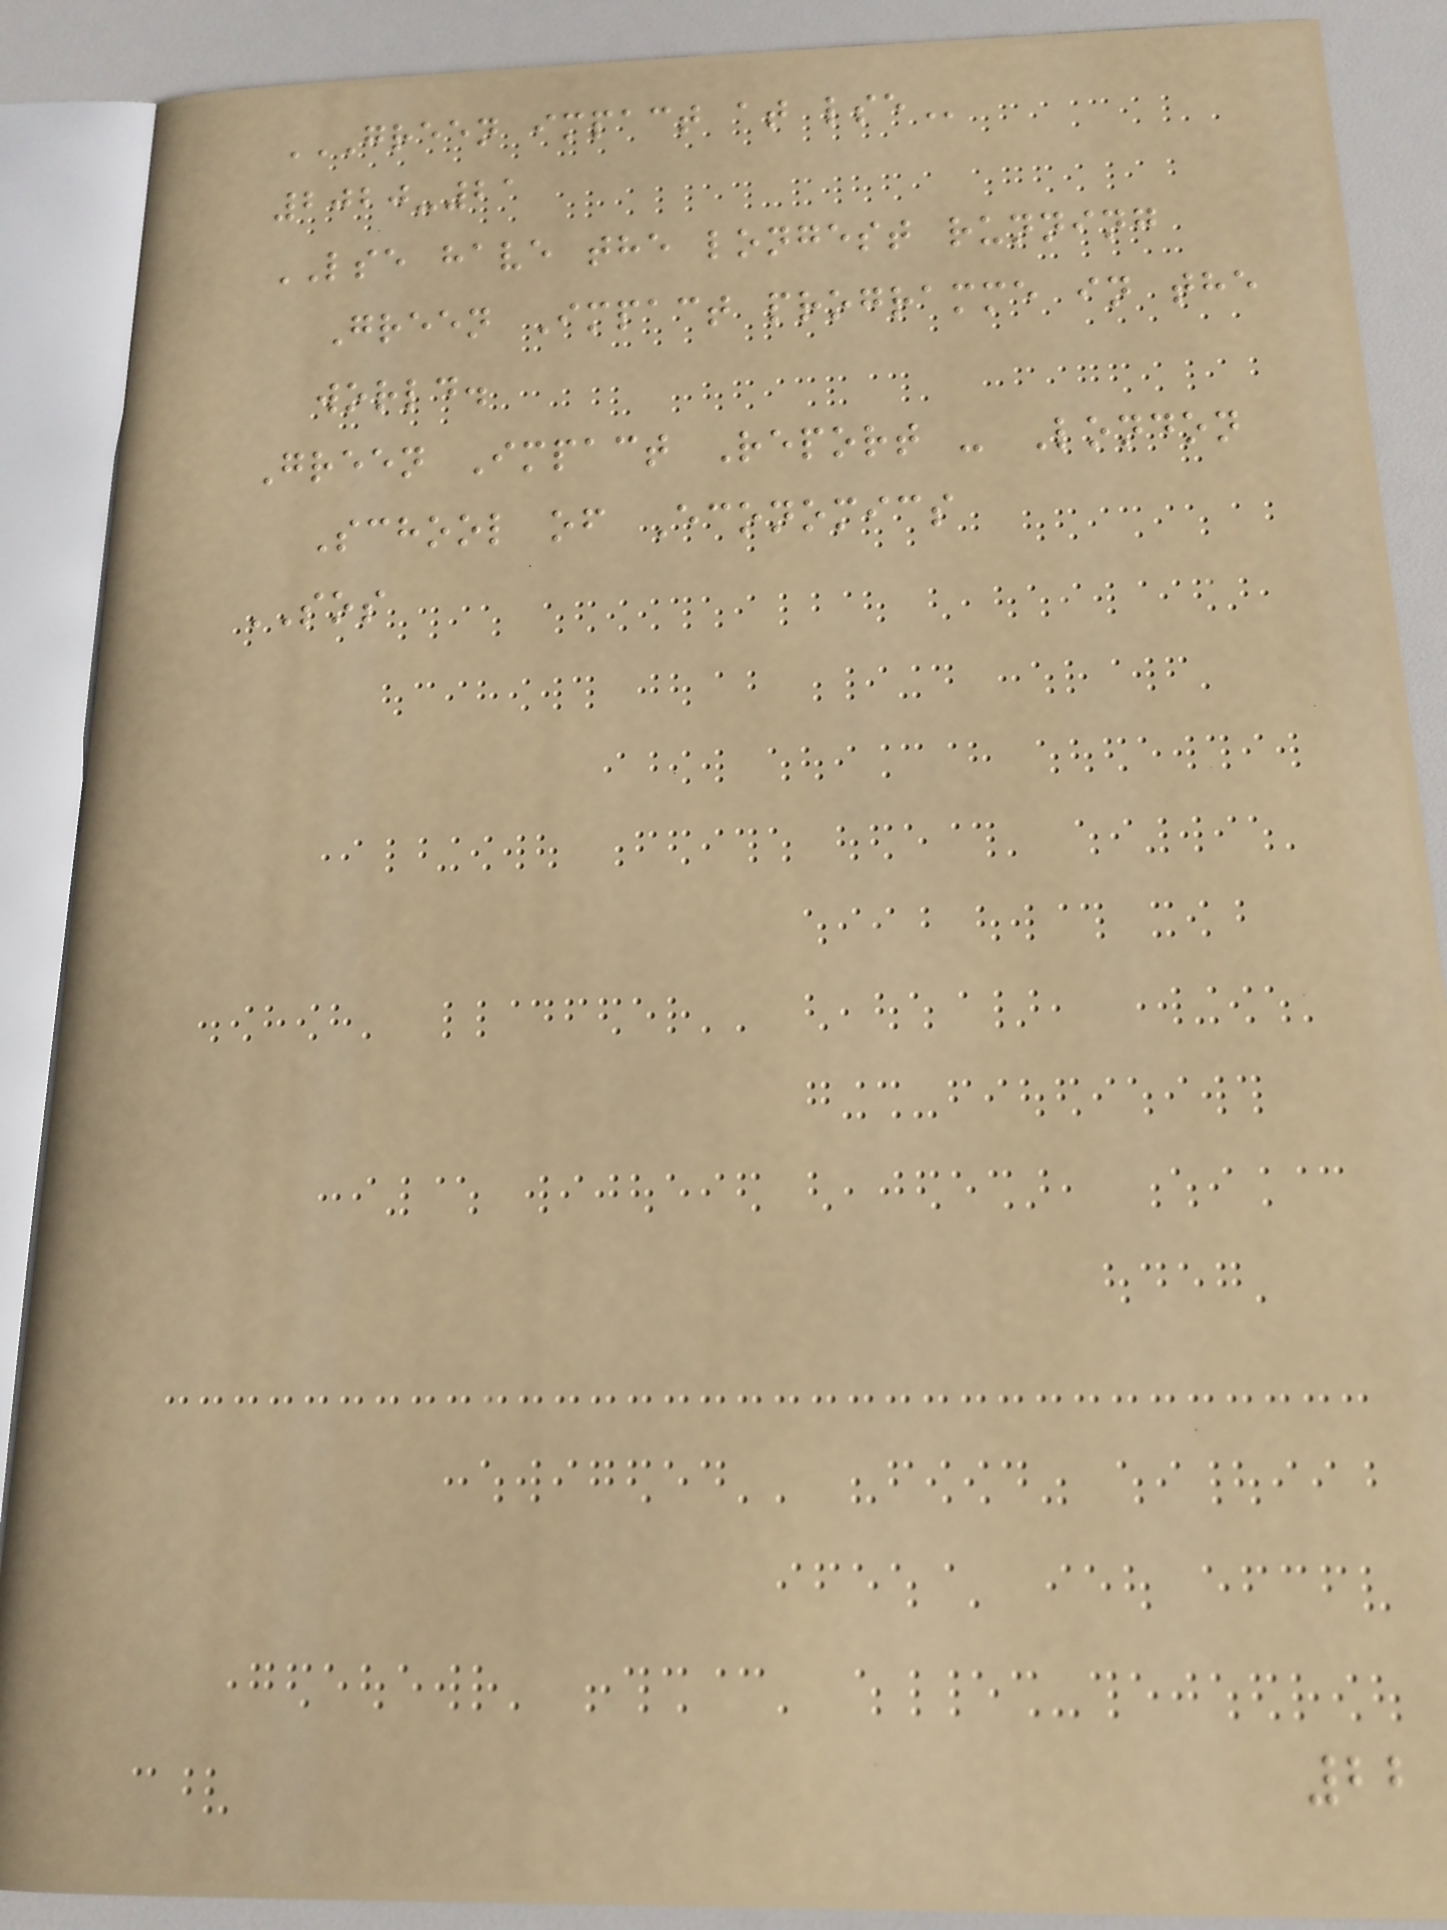GREEN IMPACT AT LSE
2020-21
LSE have the longest running
Green Impact programme in the
world.
Green Impact Report - London
School of Economics
SOS
22
